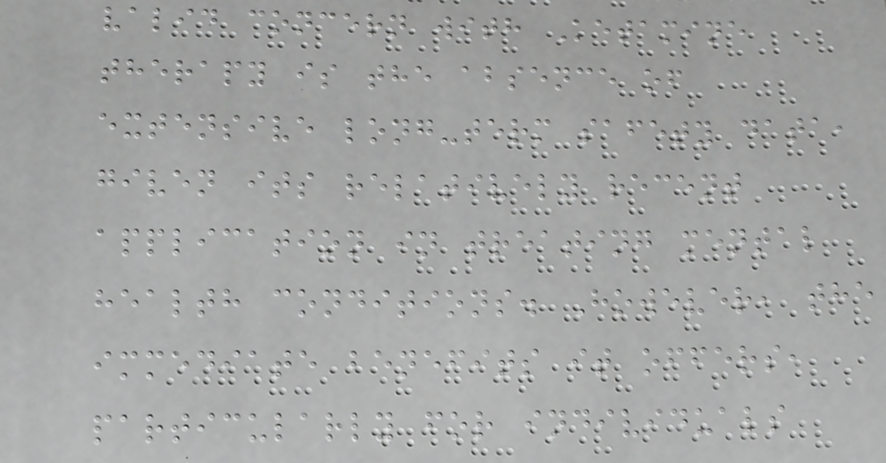valid concern with Ketamine
therapy is the absence of
extensive long-term safety data,
given its relatively recent
application in treating mental
health conditions. However, the
immediate benefits it offers,
particularly for individuals
